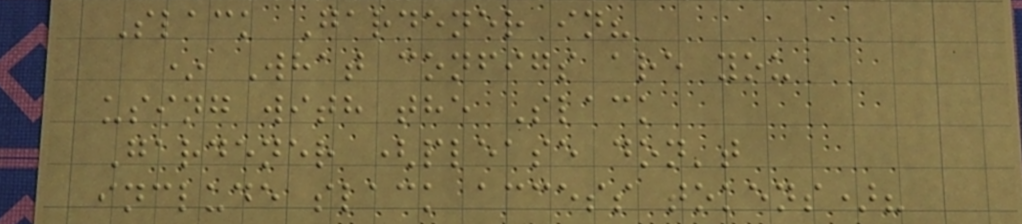Slack Gardener in?
* What configs are you
using with the Slack
Gardener (please don't
include slack access tokens)?
